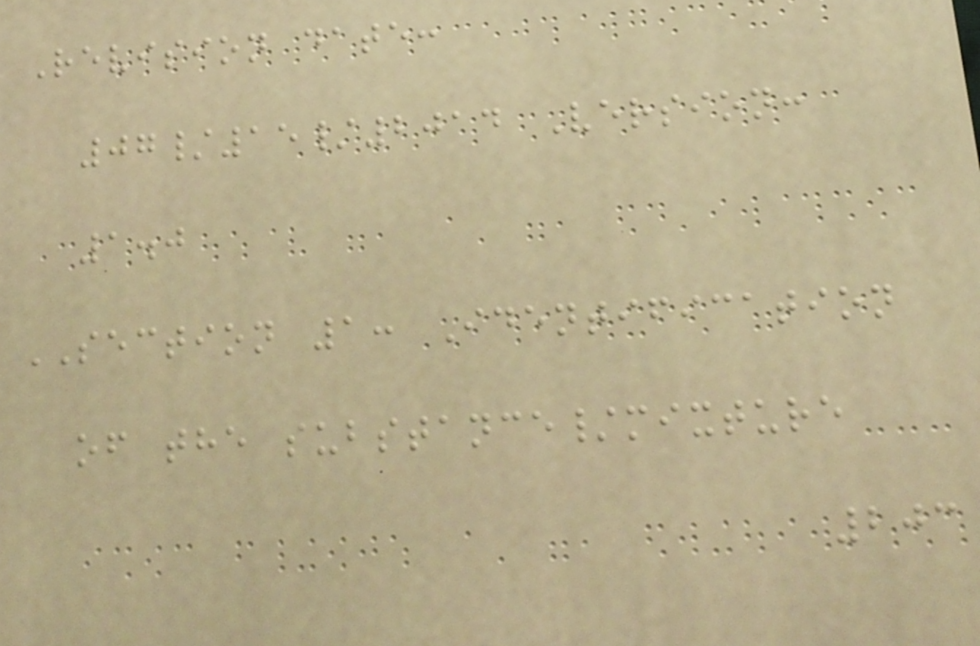Revision date:
07/15/2014 Version:
1.0
SECTION 1: Identification
of the substance/mixture
203
